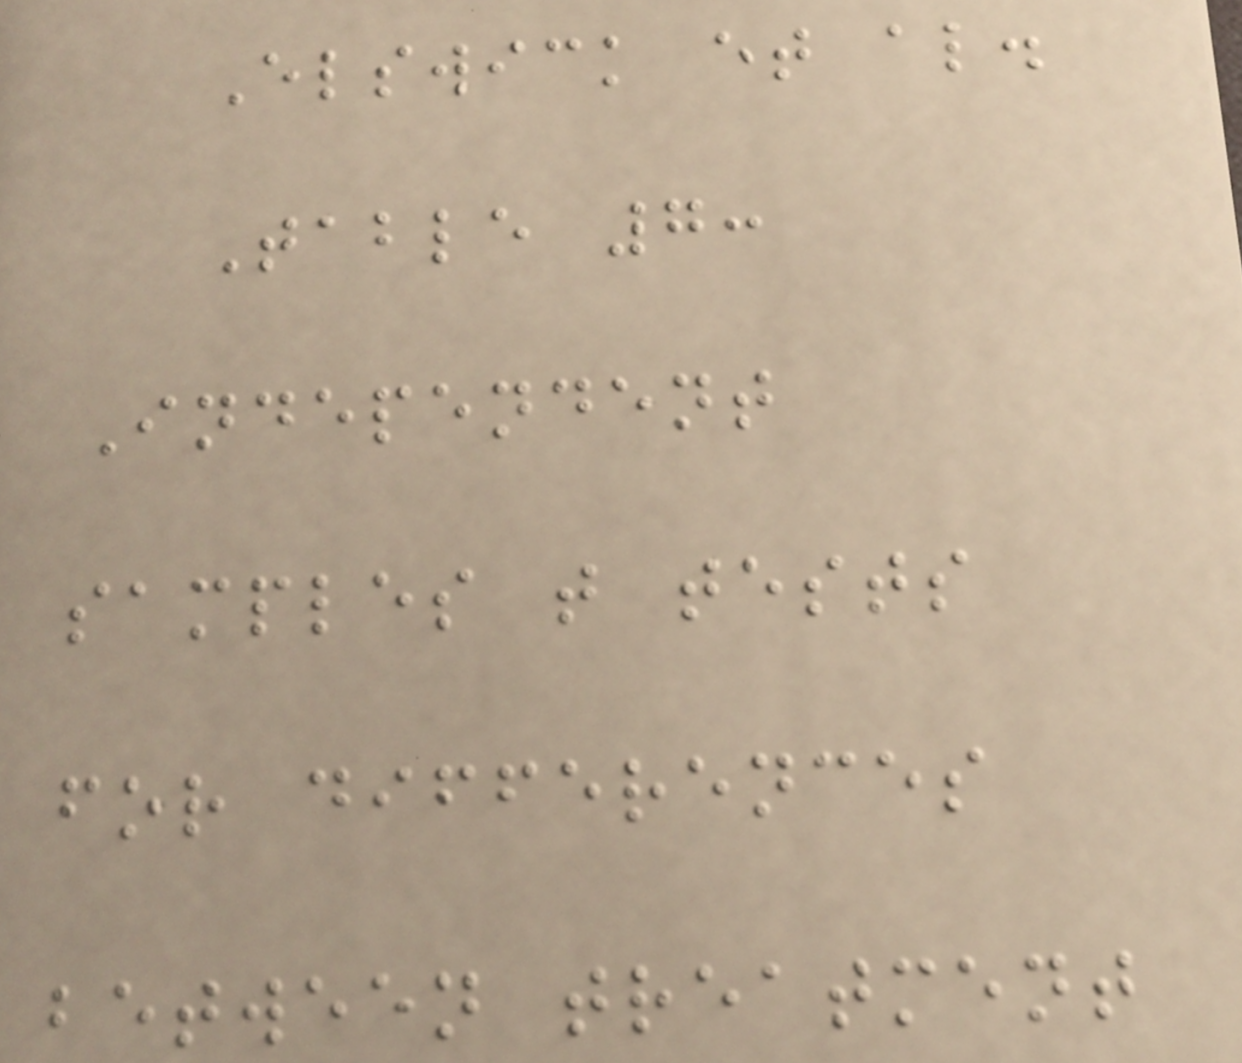Elswick et al.
Table 7:
Independent
samples t tests
for differences
between treatment
